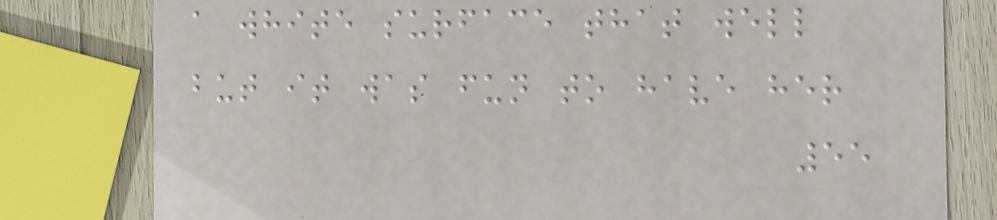a white surface that well
but it was fun to have her
55
